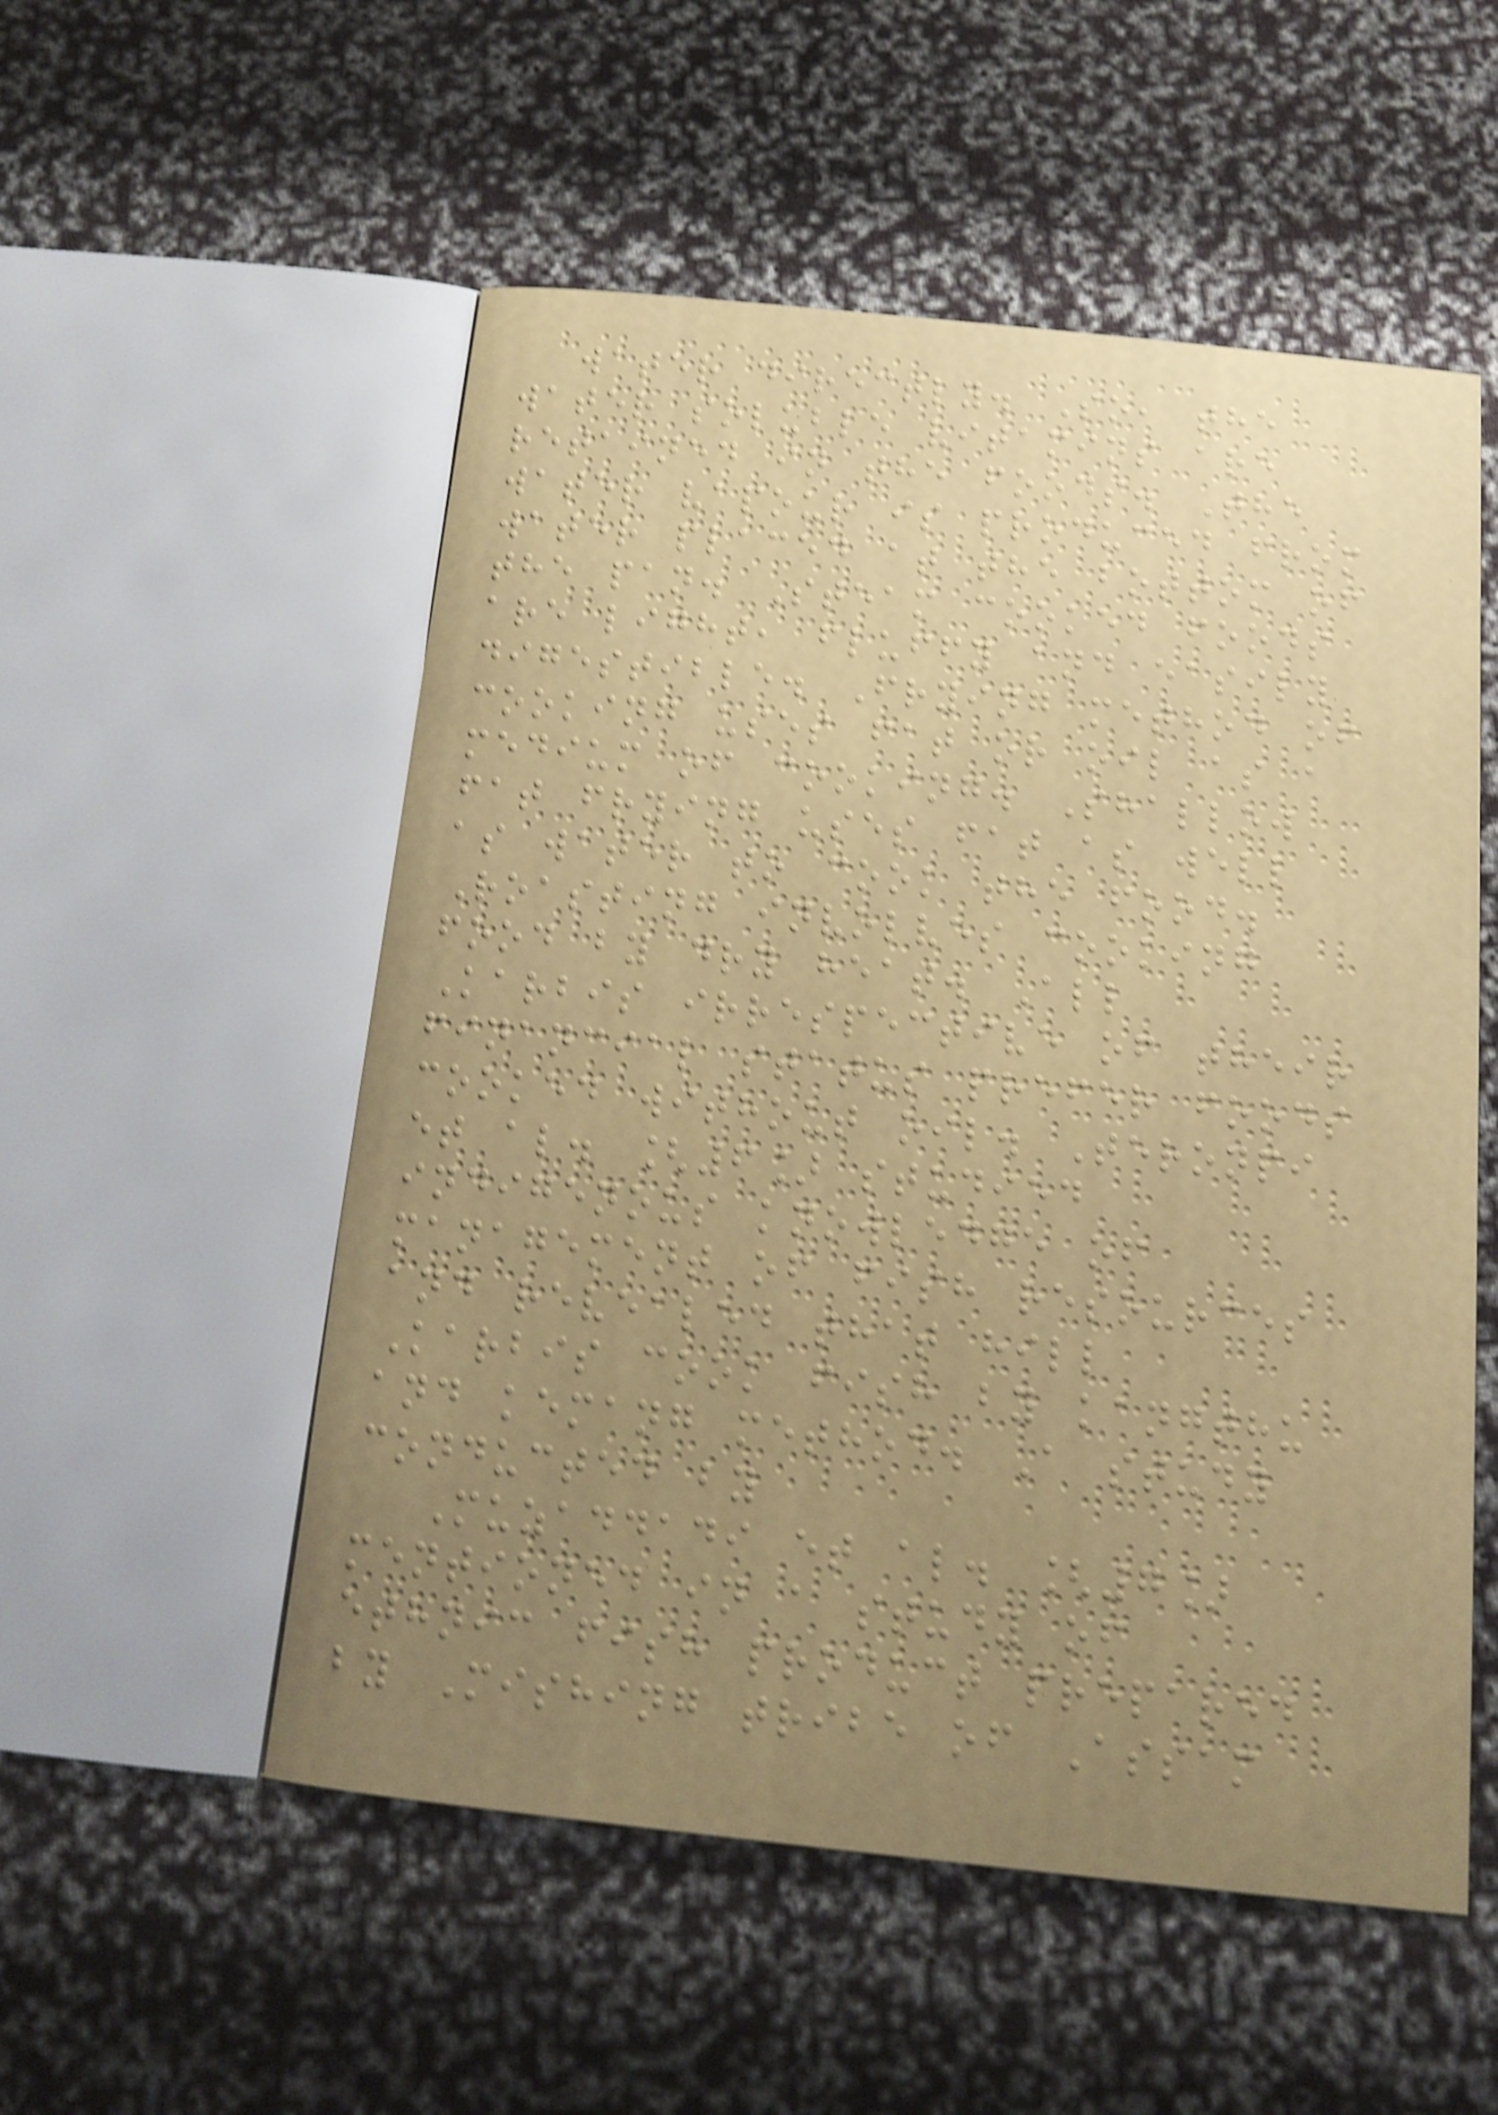water directly. So, the
water soluble vitamins are
retained in the foods. The
water vapour is produced from
water placed at the bottom of
the pan. Steam cooked foods
are light, fluffy and easily
digestible. Frying method of
cooking uses fat or oil as a
medium of cooking. Shallow
fat frying uses fat as well
as water to cook the food.
Roasting involves cooking
food by dry heat. All
Karbis irrespective of their
financial status prefer foods
cooked without oil. Teronpi
et al. [6] studied
indigenous knowledge of
management of fish resources
and revealed that hill
Karbis cook fish by kangthu
and kemang method. A study
conducted by
Muzaddadi et al. [7]
mentioned in a study of
ethnic fish product prepared
by Mishing tribe of Assam
